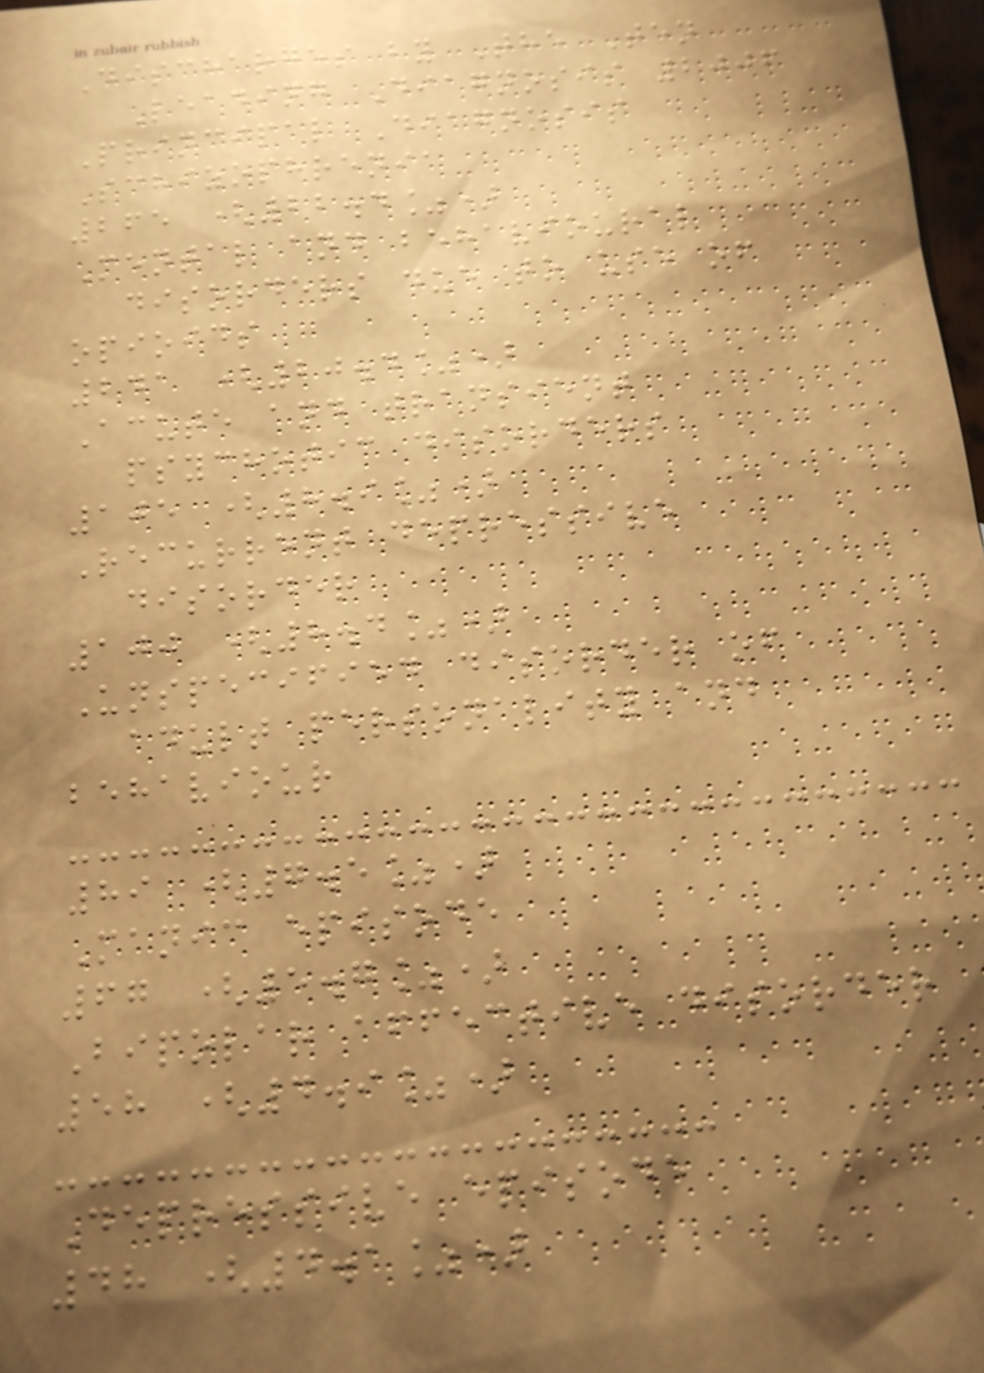Discharges by The Ten
Leading Diagnosis 2006
Principal Diagnosis
Schizophrenia
265 (22.4%)
Mental and behavioural
disorders due to use of
opioids
241 (20.4%)
Acute and transient
psychotic disorders
105 (8.9%)
Recurrent depressive
disorder
100 (8.4%)
Unspecified disorder of
adult personality and
behaviour
89 (7.5%)
Manic episode
67 (5.7%)
Bipolar affective disorder
58 (4.9%)
Depressive episode
48 (4.1%)
